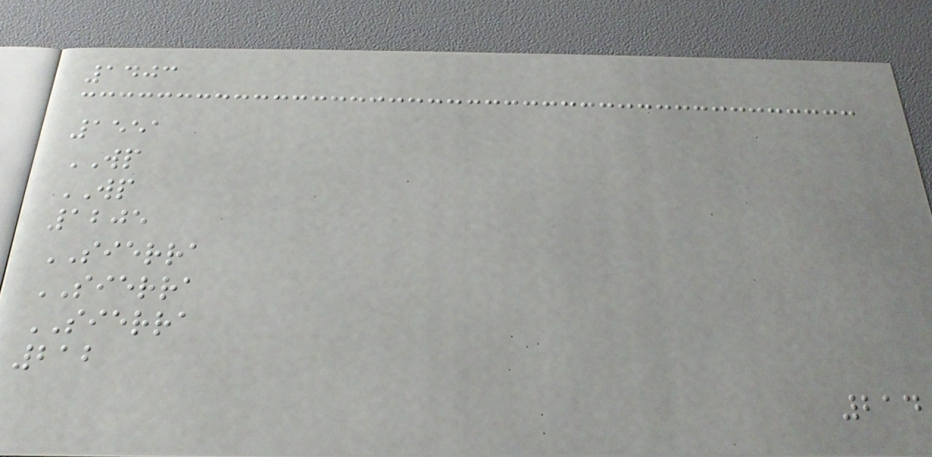1403
1551
WP
WP
1205
SIERRA
SIERRA
SIERRA
212
214
